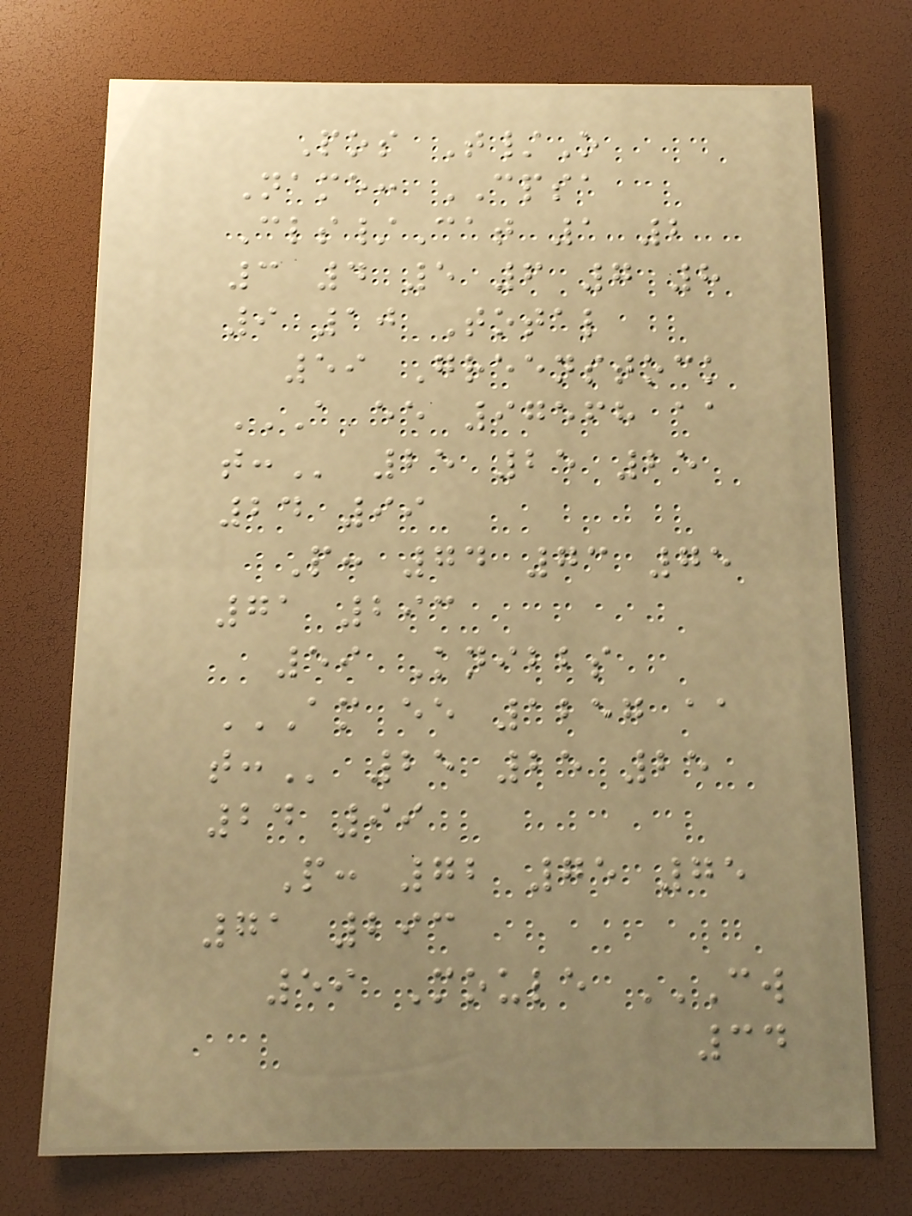Pos T/O
Name: CPSA
Cls/Cat 1 2
3 4 5 6 7 8
9 10 Total
59 Greenstock
A EE 97568 AA
T: 25 25 25
24 99
P: 74 73 75
71 293
59 Knibbs
AM EE 1257 AA
T: 25 25 25
24 99
P: 72 75 75
71 293
59 Moule CW
34
